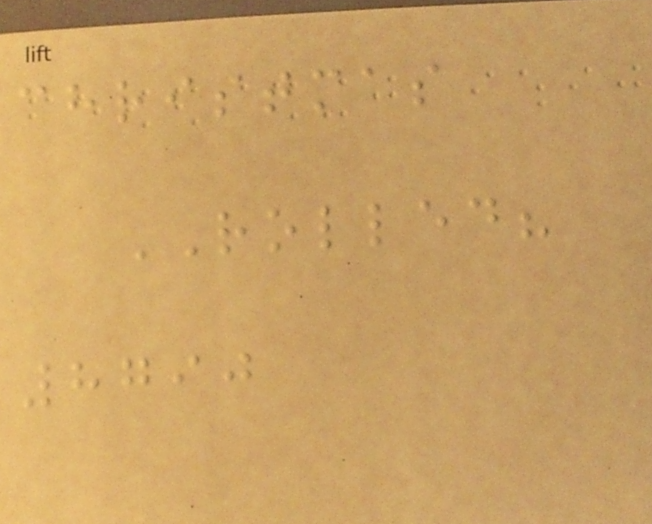christmas
ROLLED?
8790
